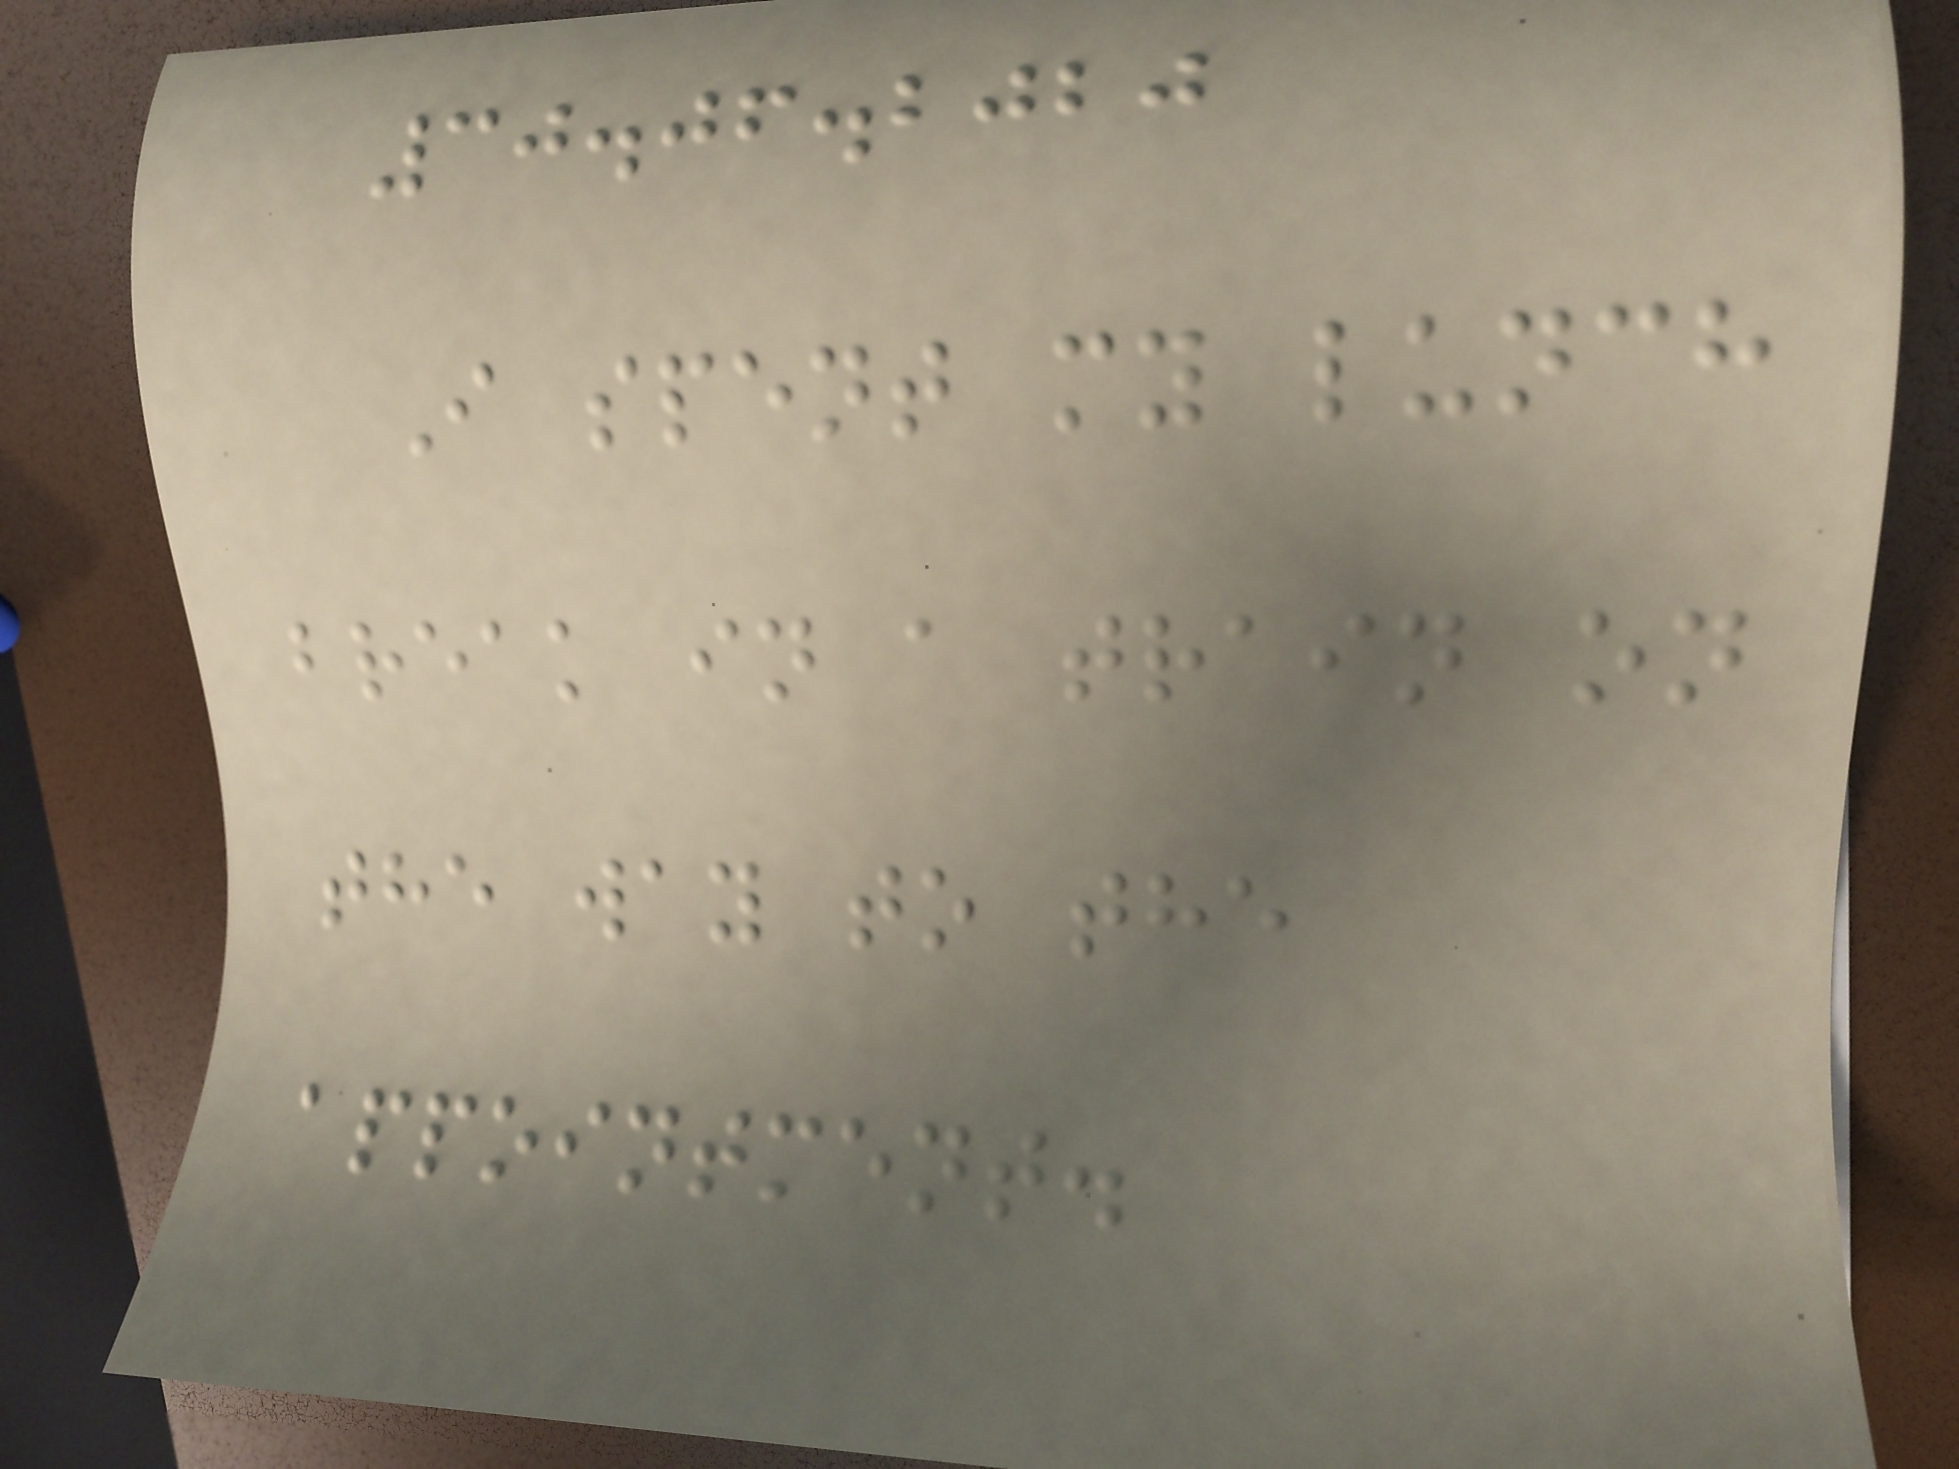30.06.2020
I spent my lunch
break in a train on
the way to the
appointment.
